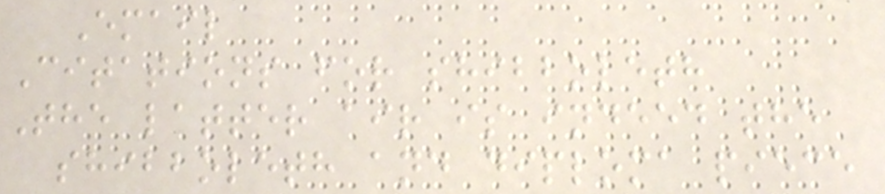Email
Citations for shibboleth
The latter air is indeed the
shibboleth and diploma piece
